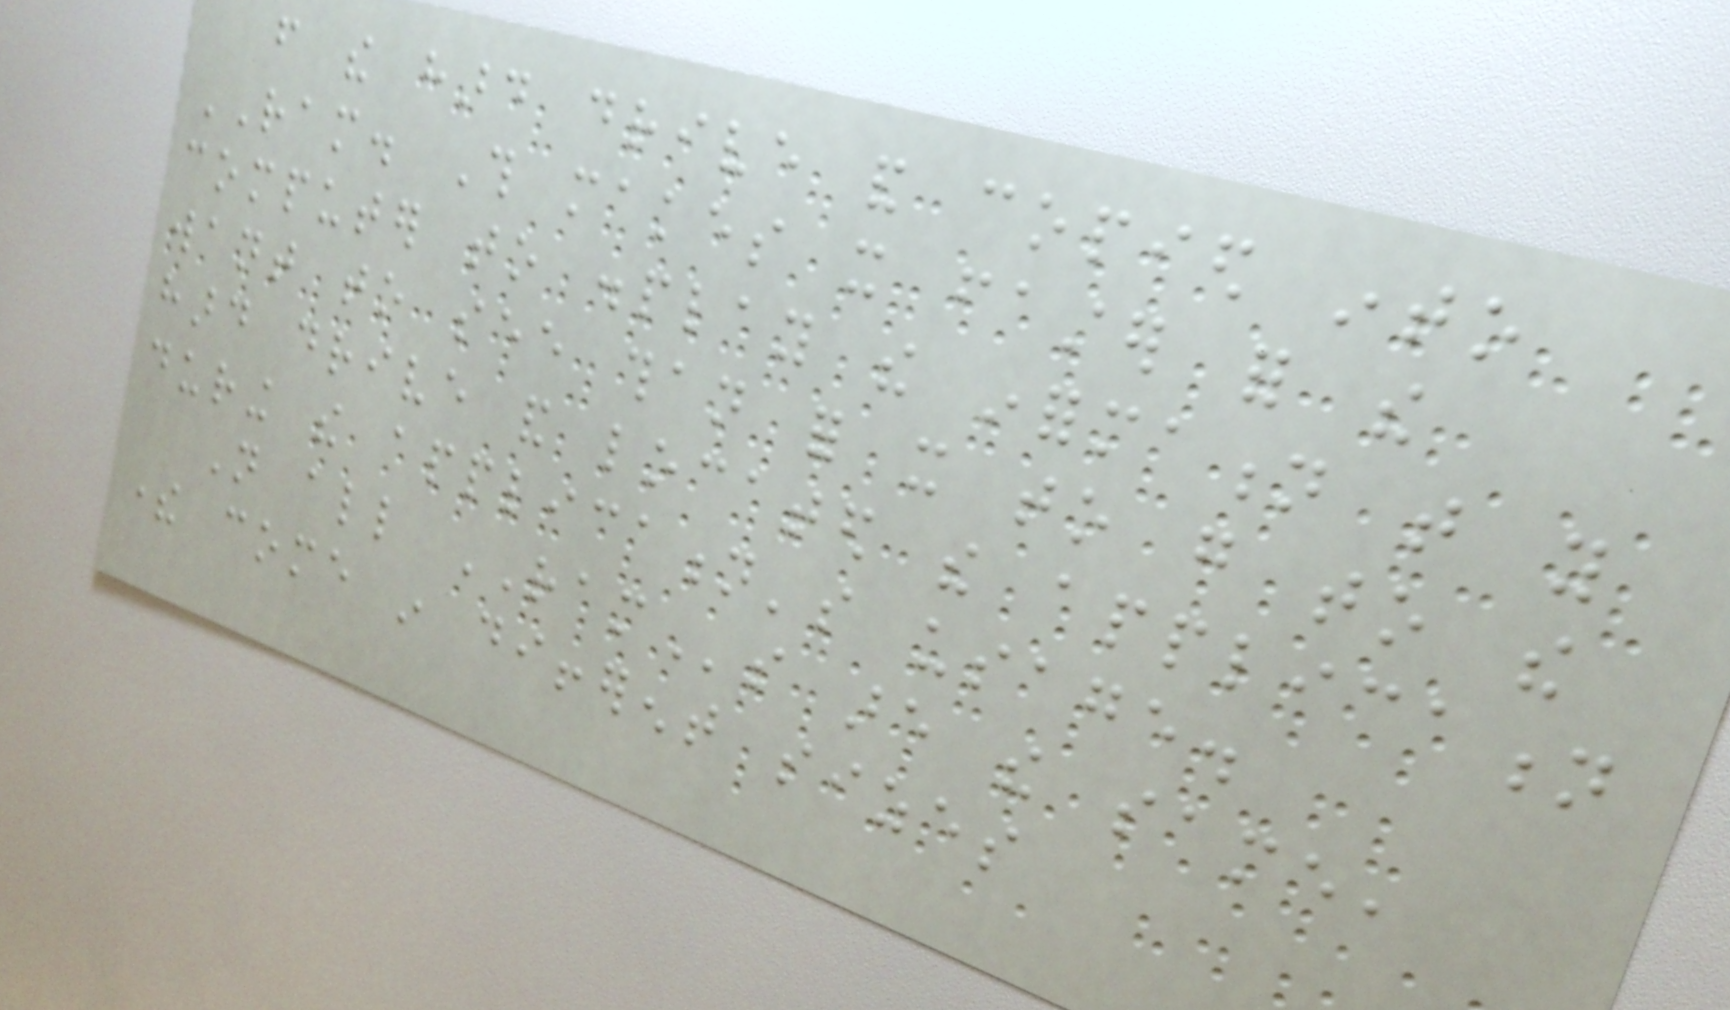from the hard drive and copied into
RAM. This makes it faster for the
computer to display the information that you
want to see than for it to go to the
hard drive and located the application
during the application's usage.
Not all RAMs are the same,
there come in different sizes
